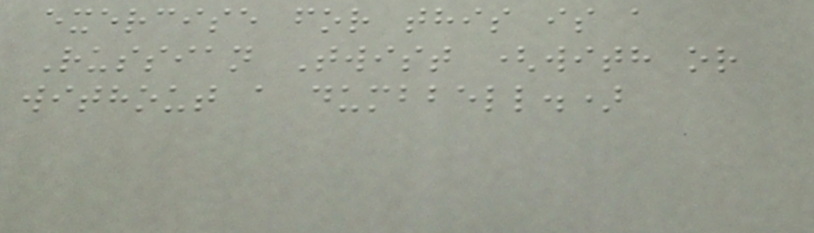exercise for this is a
Russian Twist (with or
without a dumbbell.)
